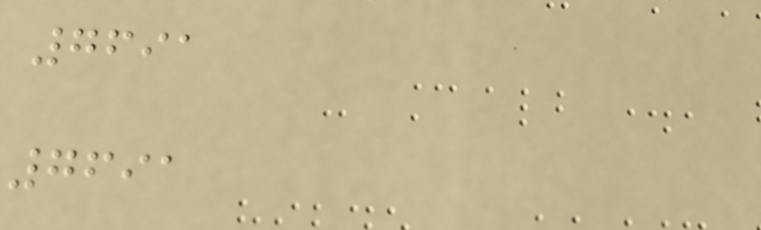7691
7691
